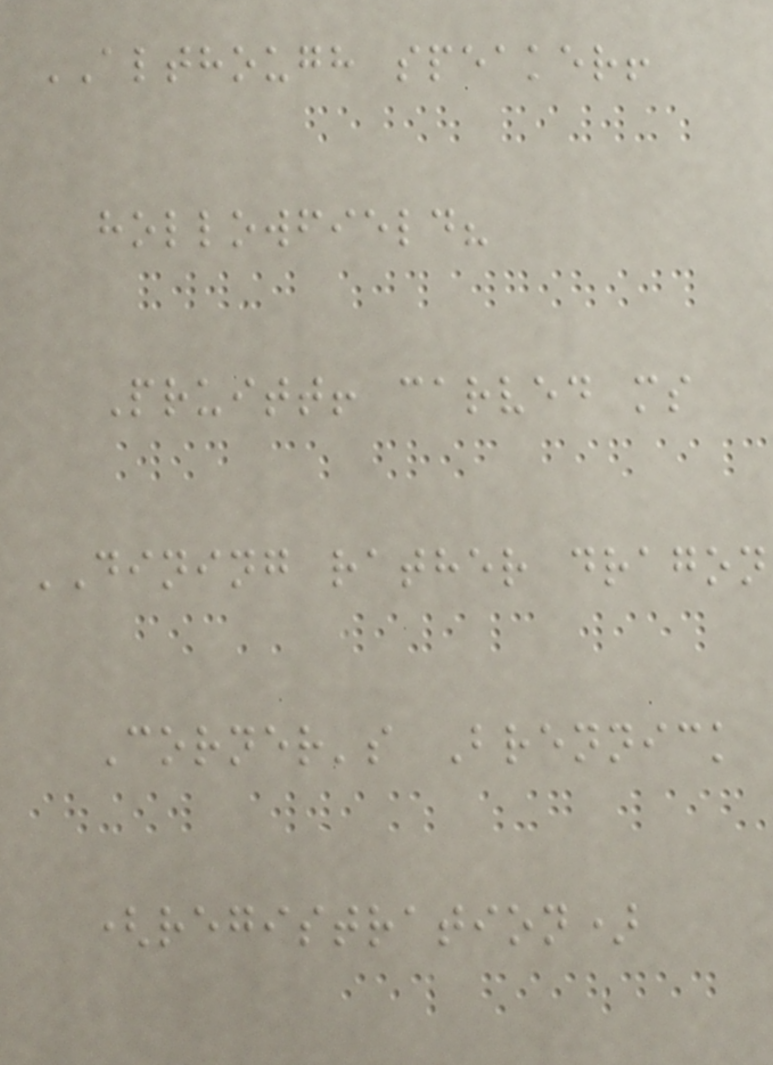ALTHOUGH speaker!
hollowfield?
Pruitt! carved ms
DINING rather dragon
Corner's Brennick
(registration)
